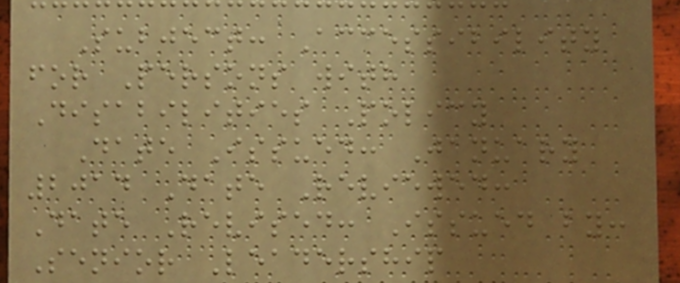Subject: Accessibility
for Persons with
Disabilities Policy
Date Issued: January
2014 Date Reviewed:
Date Revised: Issued by:
Senior Leadership
